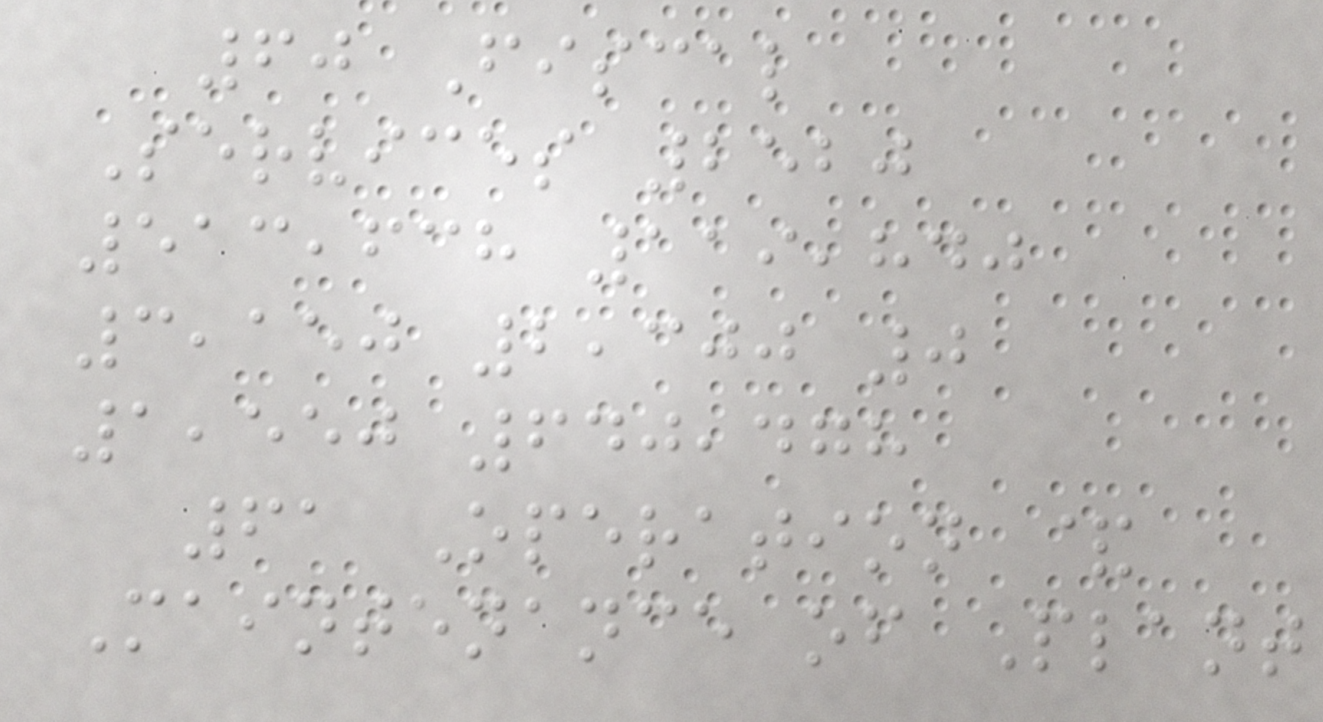60 Fiscal
Services 2520
513,638 119,840
3,150 2,300 0
1,550 640,478
61 Operation &
Maintenance of Plant
